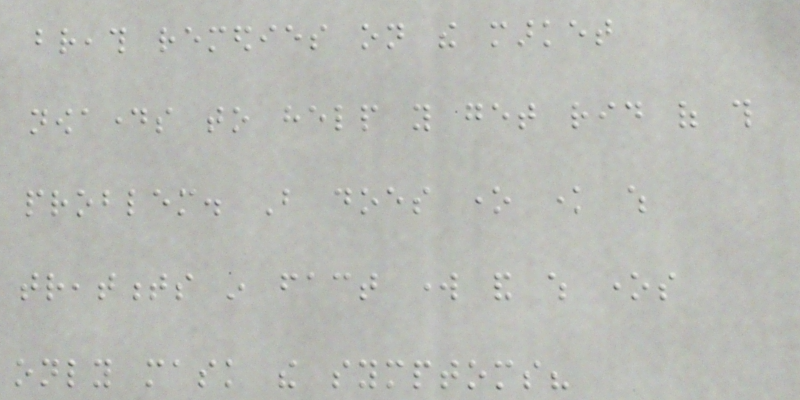breath remedies on the market
nowadays to help you get rid of this
problem. But does one know which
treatments in fact work and which ones
only mask the symptoms?
